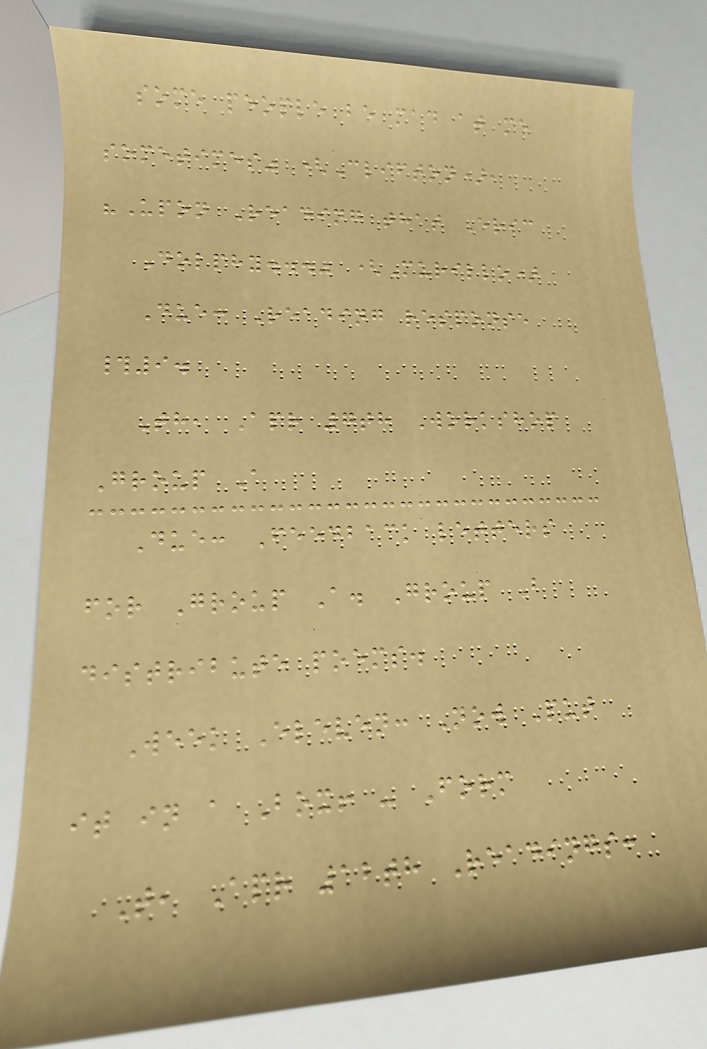some people be mad at me
sometimes" (Clifton),
"Upon Reading that Eric
Dolphy..." (Murillo)
Due: Reading response
#9.
Th, Apr 7th Workshop
Group A
Due: Feedback letters
for Group A. Group B
distribute poems.
Week Eleven: Now Put
it in a Box! - Form
T, Apr 12th Readings:
